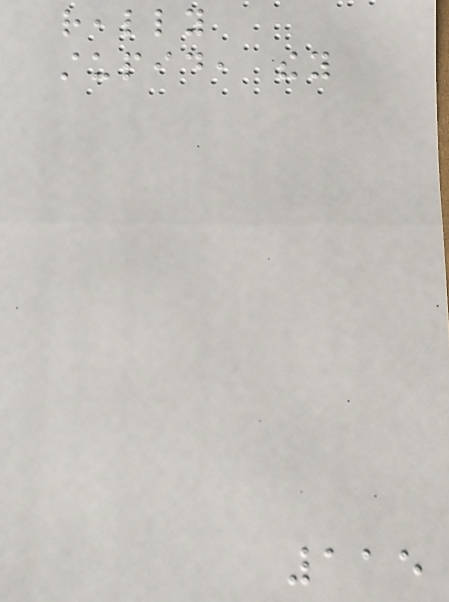really
stupid, they
115
